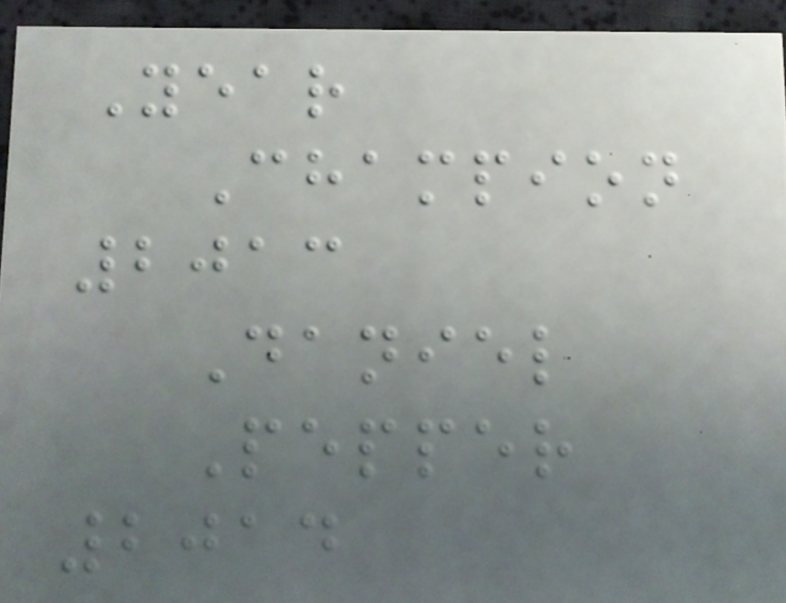Year
Champion
2013
Daniel
Pepper
2014
